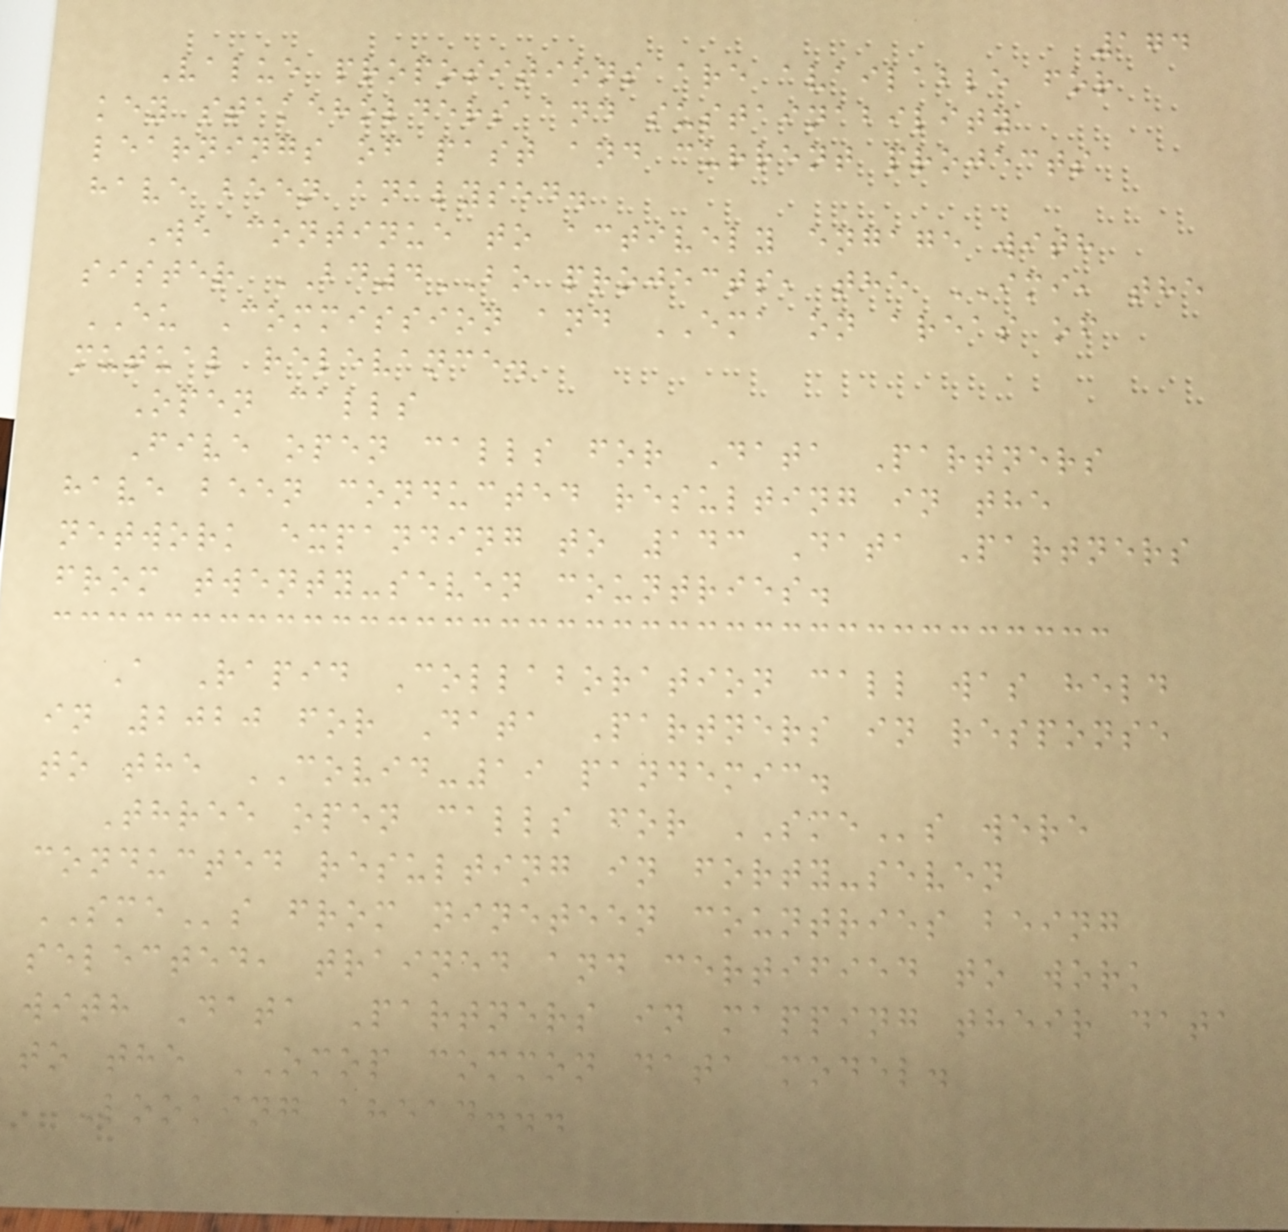174
Value propositions are available for
key stakeholders and sustainability
learnings of past and current projects
have been analysed.
We continue to actively engage with
sister BD4BO projects, the IMI, the
EU Commission and EMA on areas of
mutual relevance.
Open calls
Five open calls for Data Partners
have been conducted resulting in the
network expanding to 143 Data Partners
from twenty-seven countries.
A Rapid Collaboration call was held
in 2020 for Data Partners in response
to the COVID-19 pandemic.
Three open calls for SMEs were
conducted resulting in forty-seven
SMEs from nineteen countries being
selected, trained and certified to work
with Data Partners in mapping their data
to the OMOP common data model.
Looking ahead...
